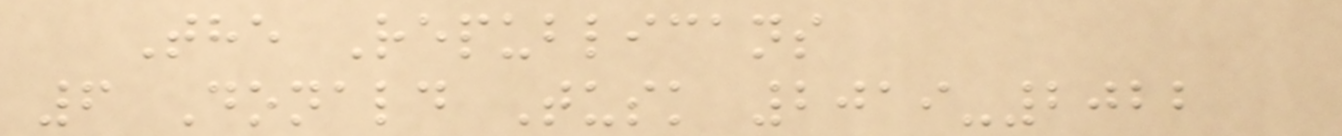The Republicans
6 Donald Tusk 2019-2022
